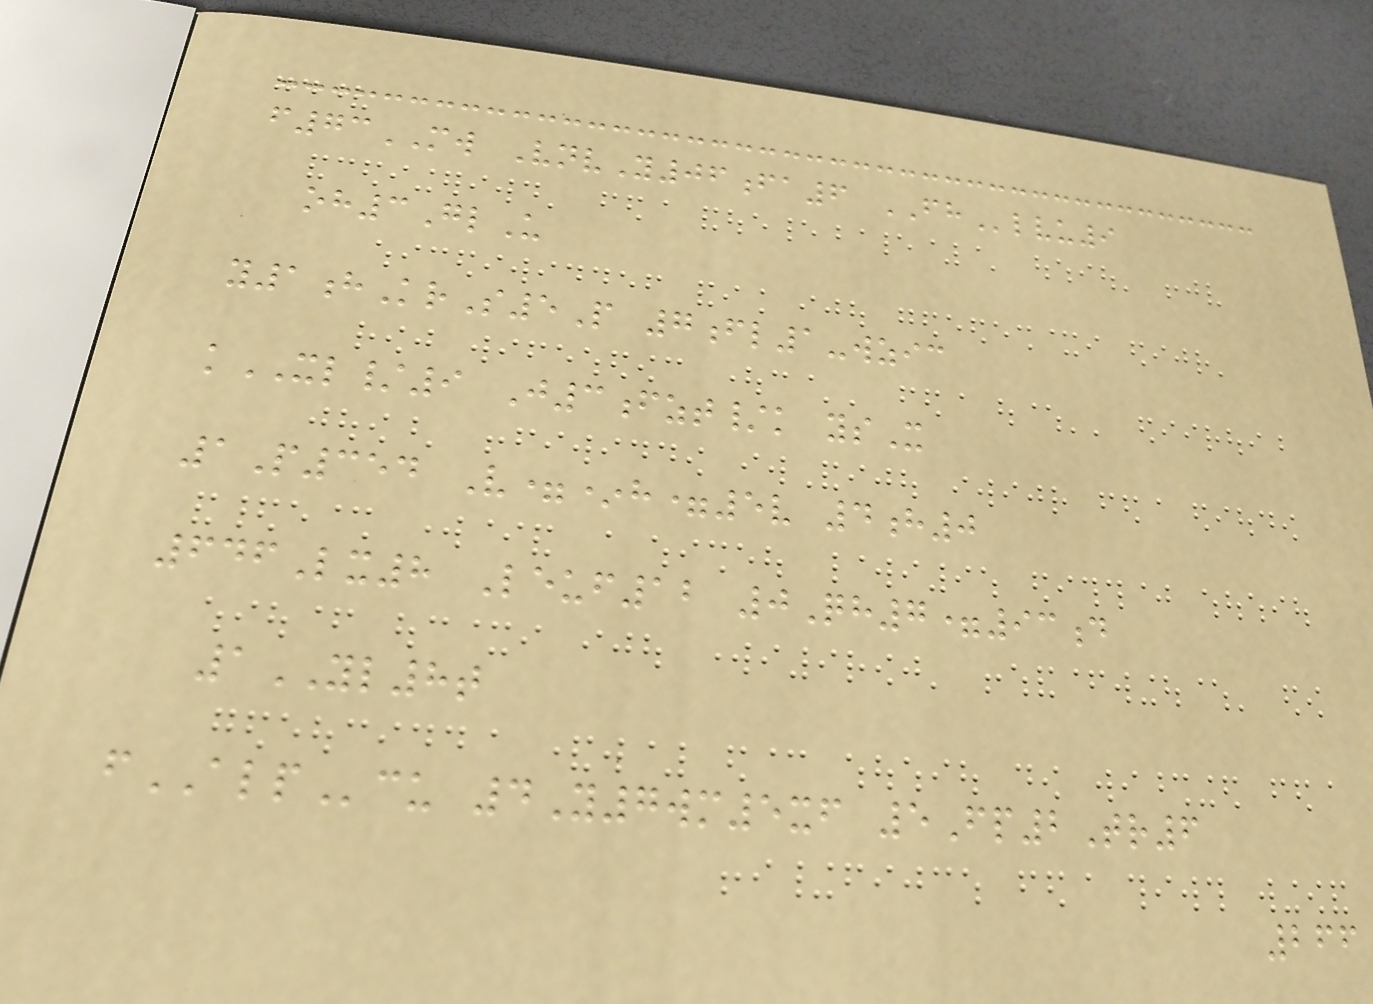f73MW VnvY06fa6 FHlvu9
oh3GlU
y1hKrS5P 7fl1-wzic
kXL/9 J3fzt/k ysX
1P354 V=*h=5v 4h0
646Lx8 Leuf12 0Qh7=93d
1YL8t
fALPcu 4Y7wm5xf 5Fp2Tr6
266
